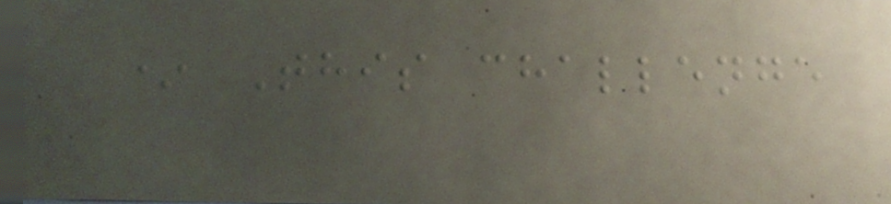* This challenge
